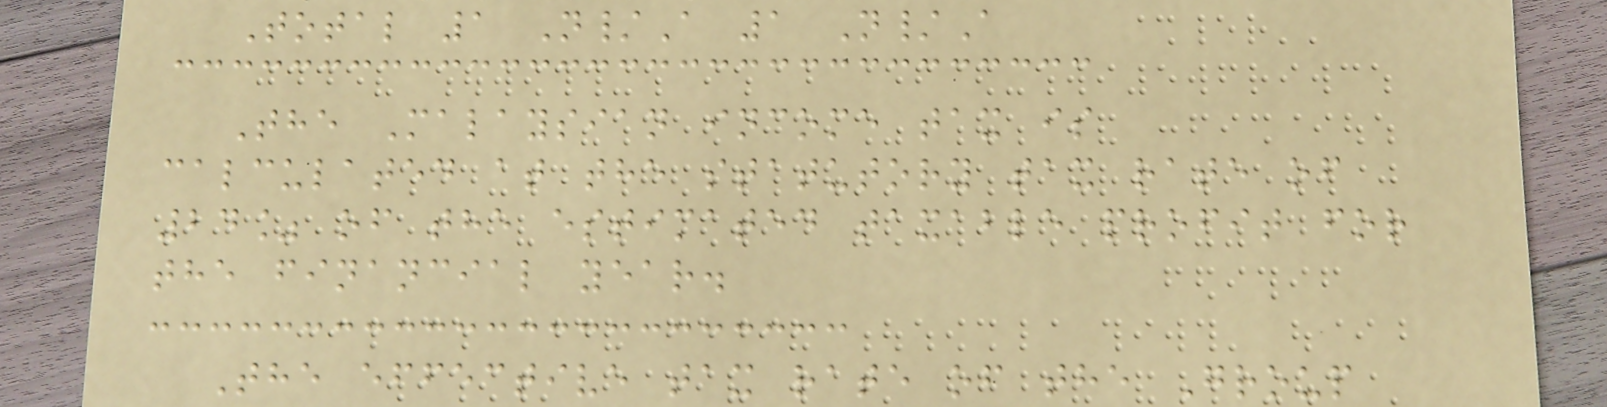Total 1 N/A 1 N/A
The Malaysian income tax is
calculated at the statutory tax rate of
24% of the estimated taxable profit for
the financial year.
The effective tax rate of the Group
